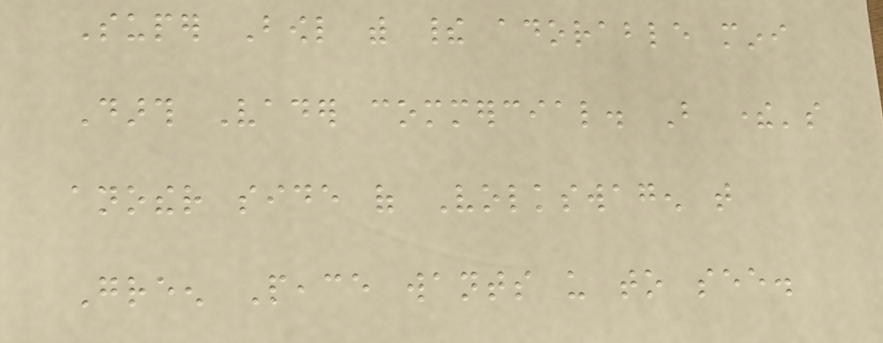Super Bowl with their adorable mini
Darth Vader commercial. But there's
another side of Volkswagen that
Green Peace wants us to see.
